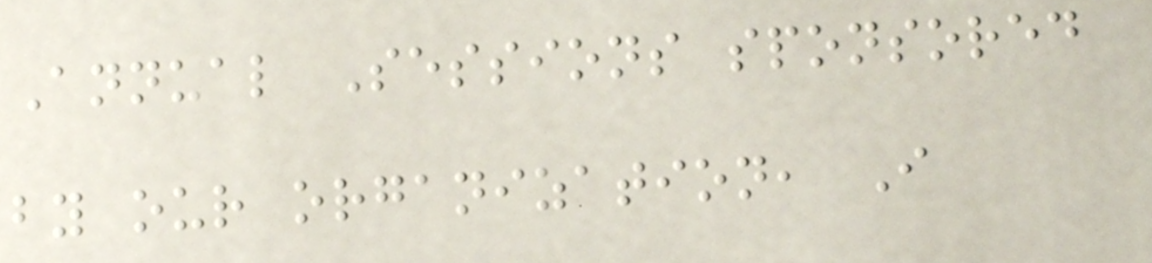Annual Sessions sponsored
by our organization, I
